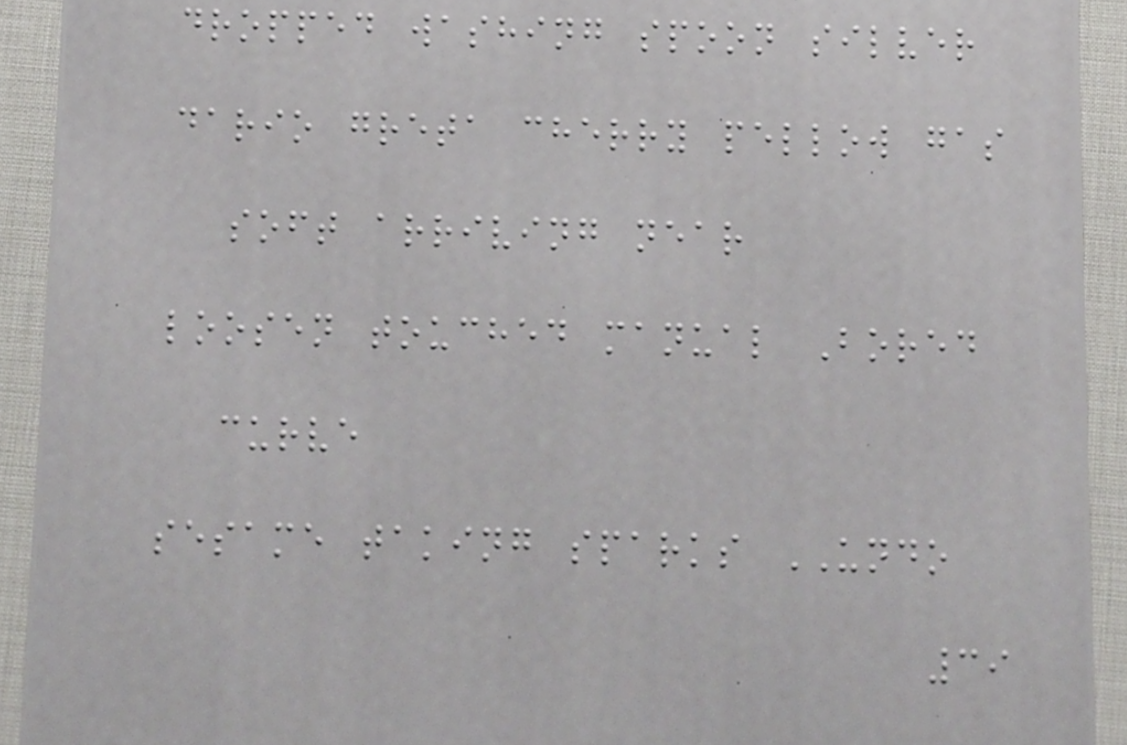dropped washing spoon silver
dario greta cherry pellow gas
soft arriving near
loosen touched manual Bored
curve
sesame taking sparks UNDO
39
